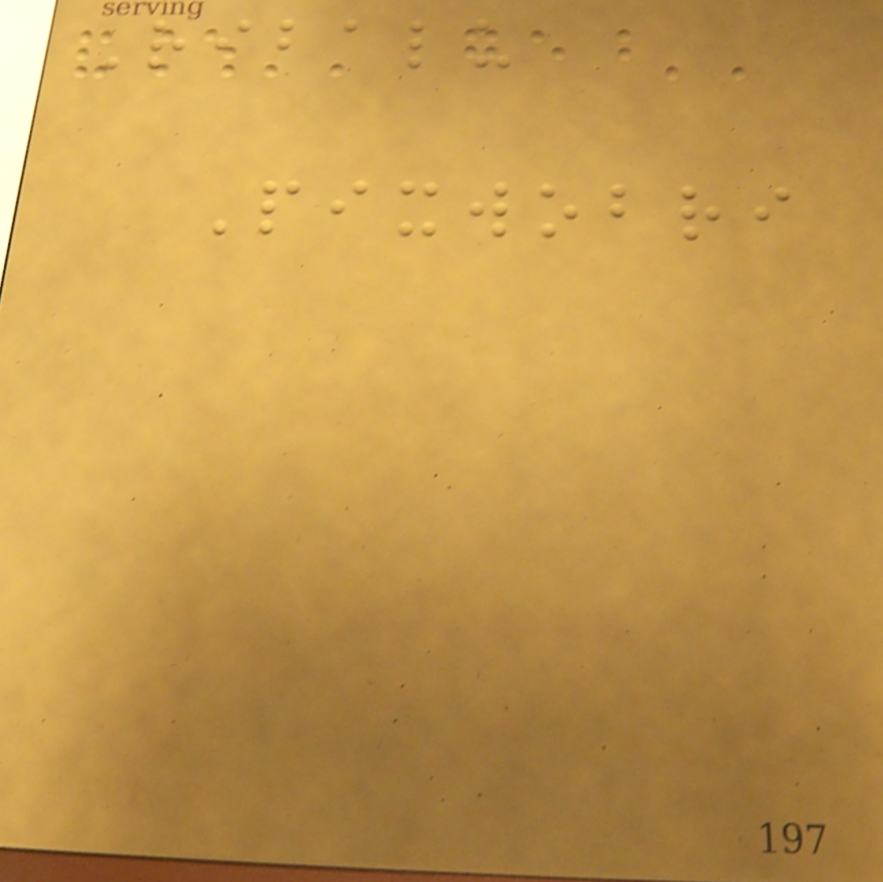Ribalu
Pixwobri
